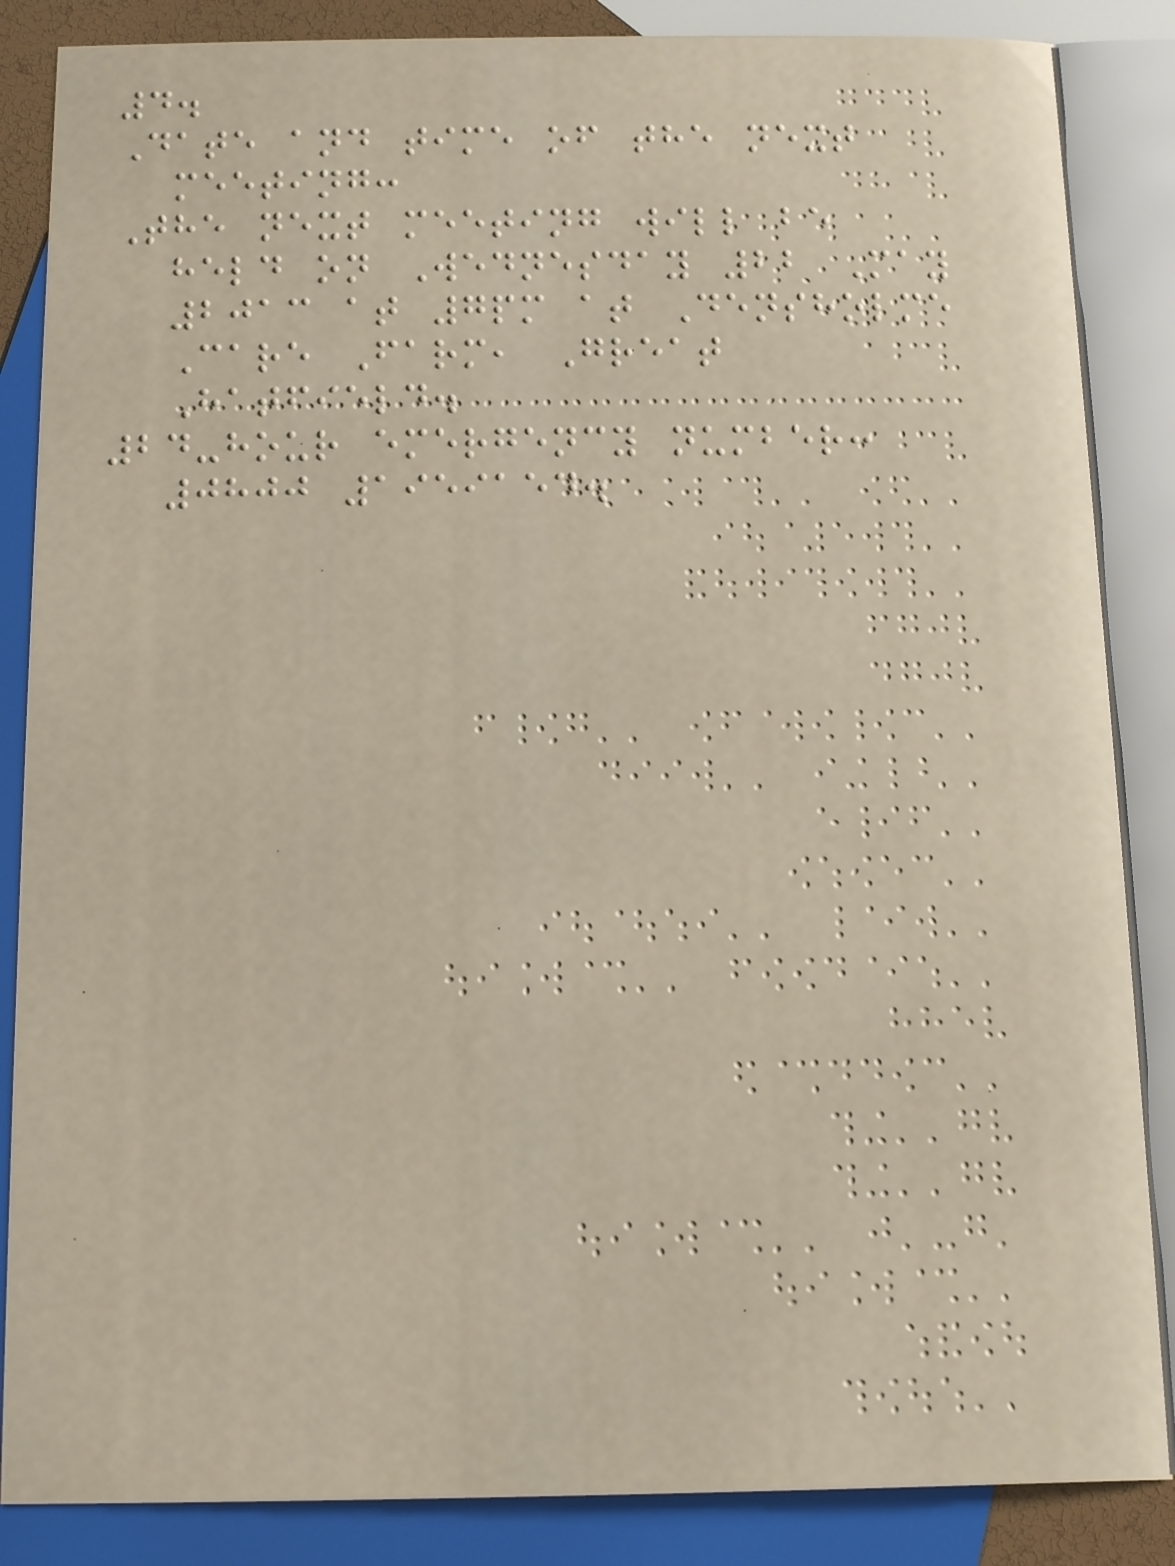4.
Date and time of the next
meeting:
The next meeting will be
held on Wednesday 22 May
2013 at 7pm at Densholme
Care Farm, Great
Hatfield.
24-hour emergency number:
0800 1959154.
